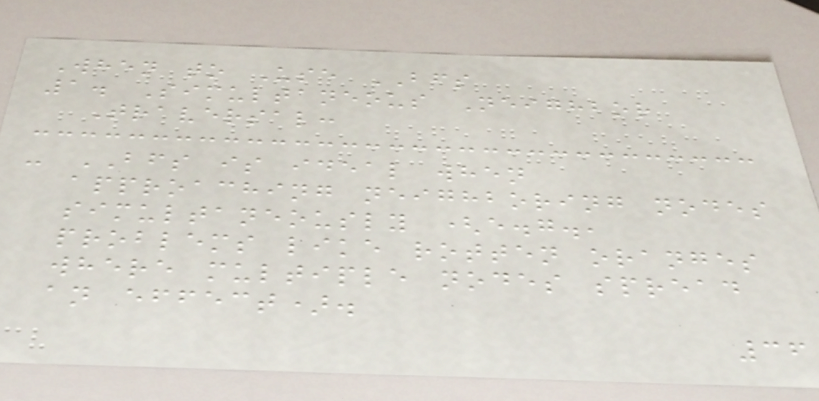When to Use BFS
1. Simultaneous Neighbor
Traversal:
- BFS is ideal when
approaching neighboring nodes
simultaneously (e.g.,
problems like rotten oranges
where multiple nodes spread
an effect).
36
